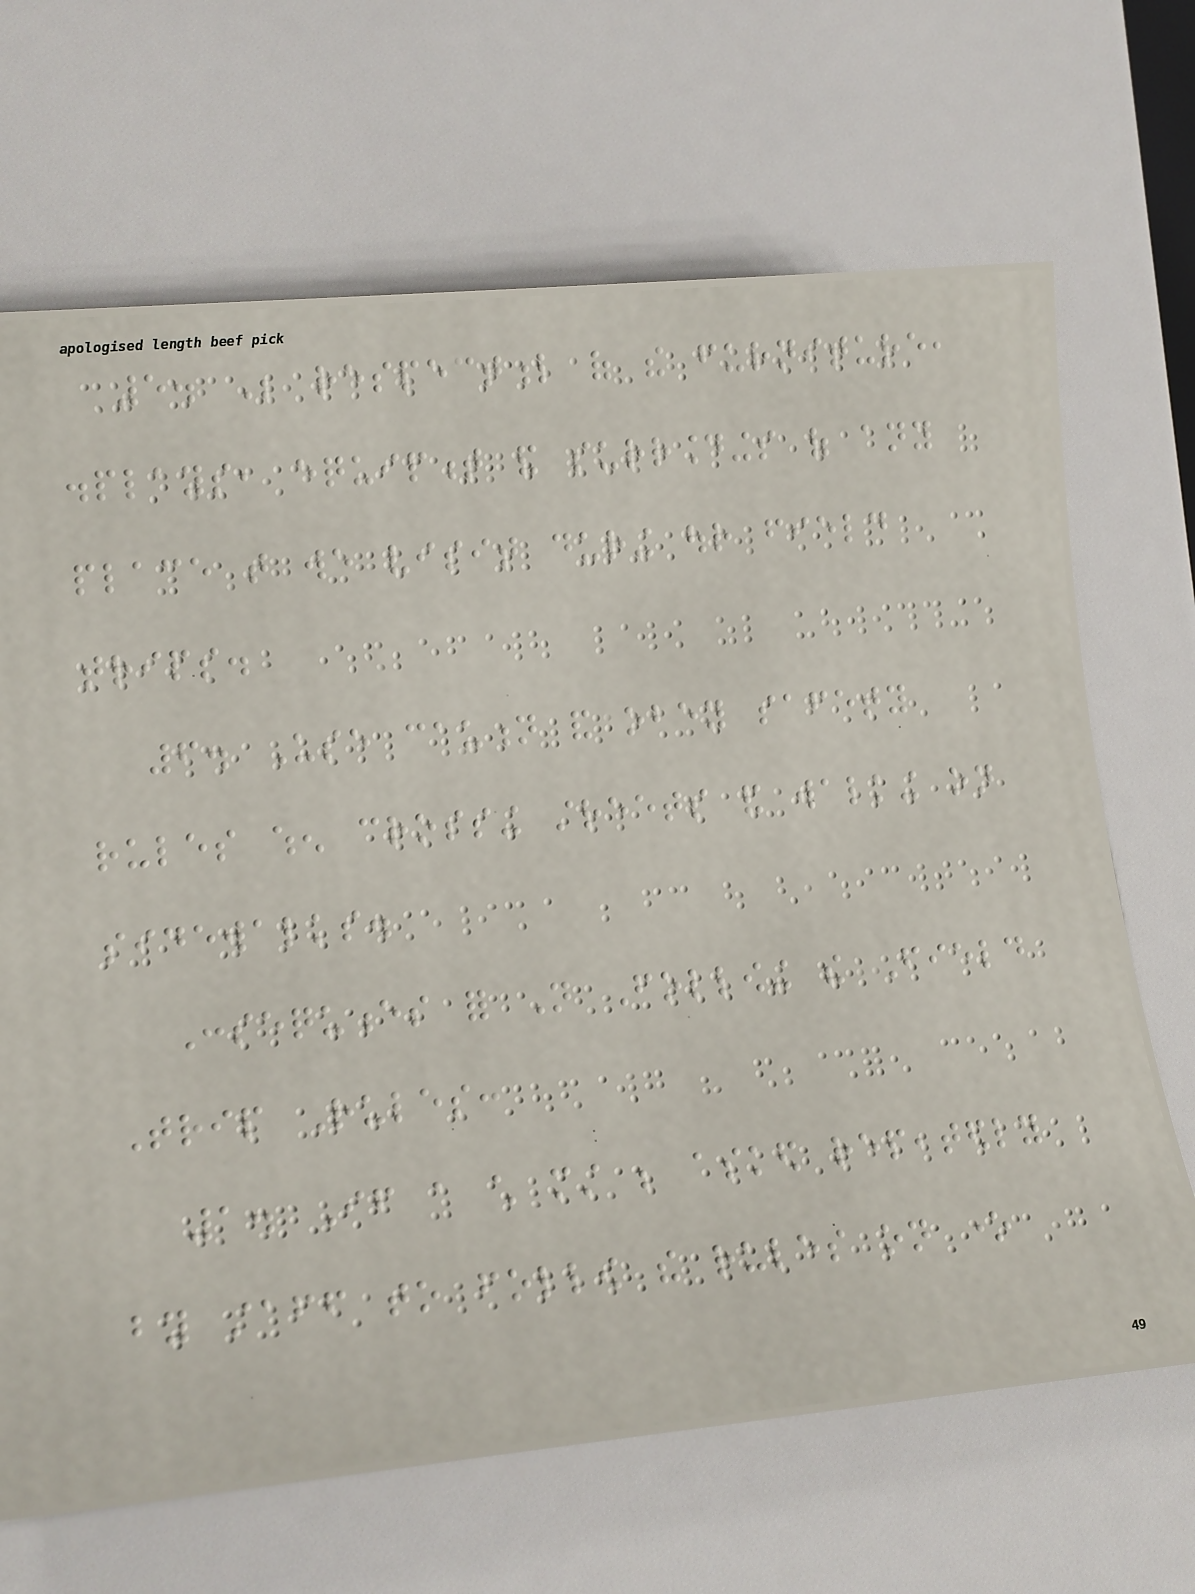5. Be respectful of the furniture,
displays, equipment and surroundings of any
place that we visit during our field
trips.
6. Use caution and obey safety
rules when crossing streets and walking on
sidewalks.
Consequences for Not Following the Field
Trip Rules:
1. If a child must be asked repeatedly
by staff to follow the rules on one
